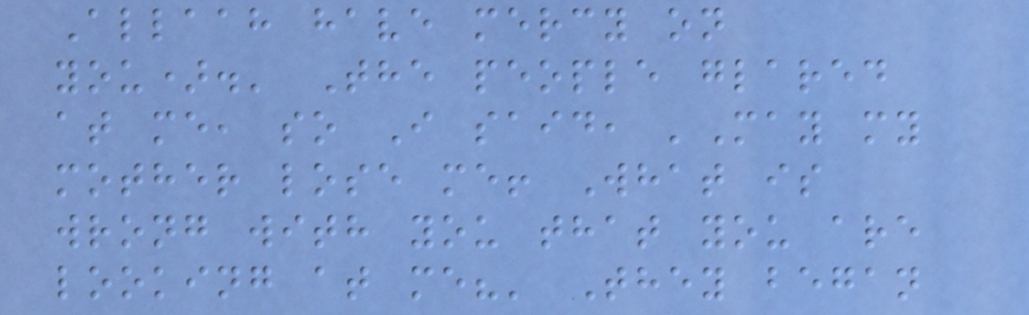Allaah have mercy on
you).' The people glared
at me, so I said, 'May my
mother lose me! What is
wrong with you that you are
looking at me?' They began
